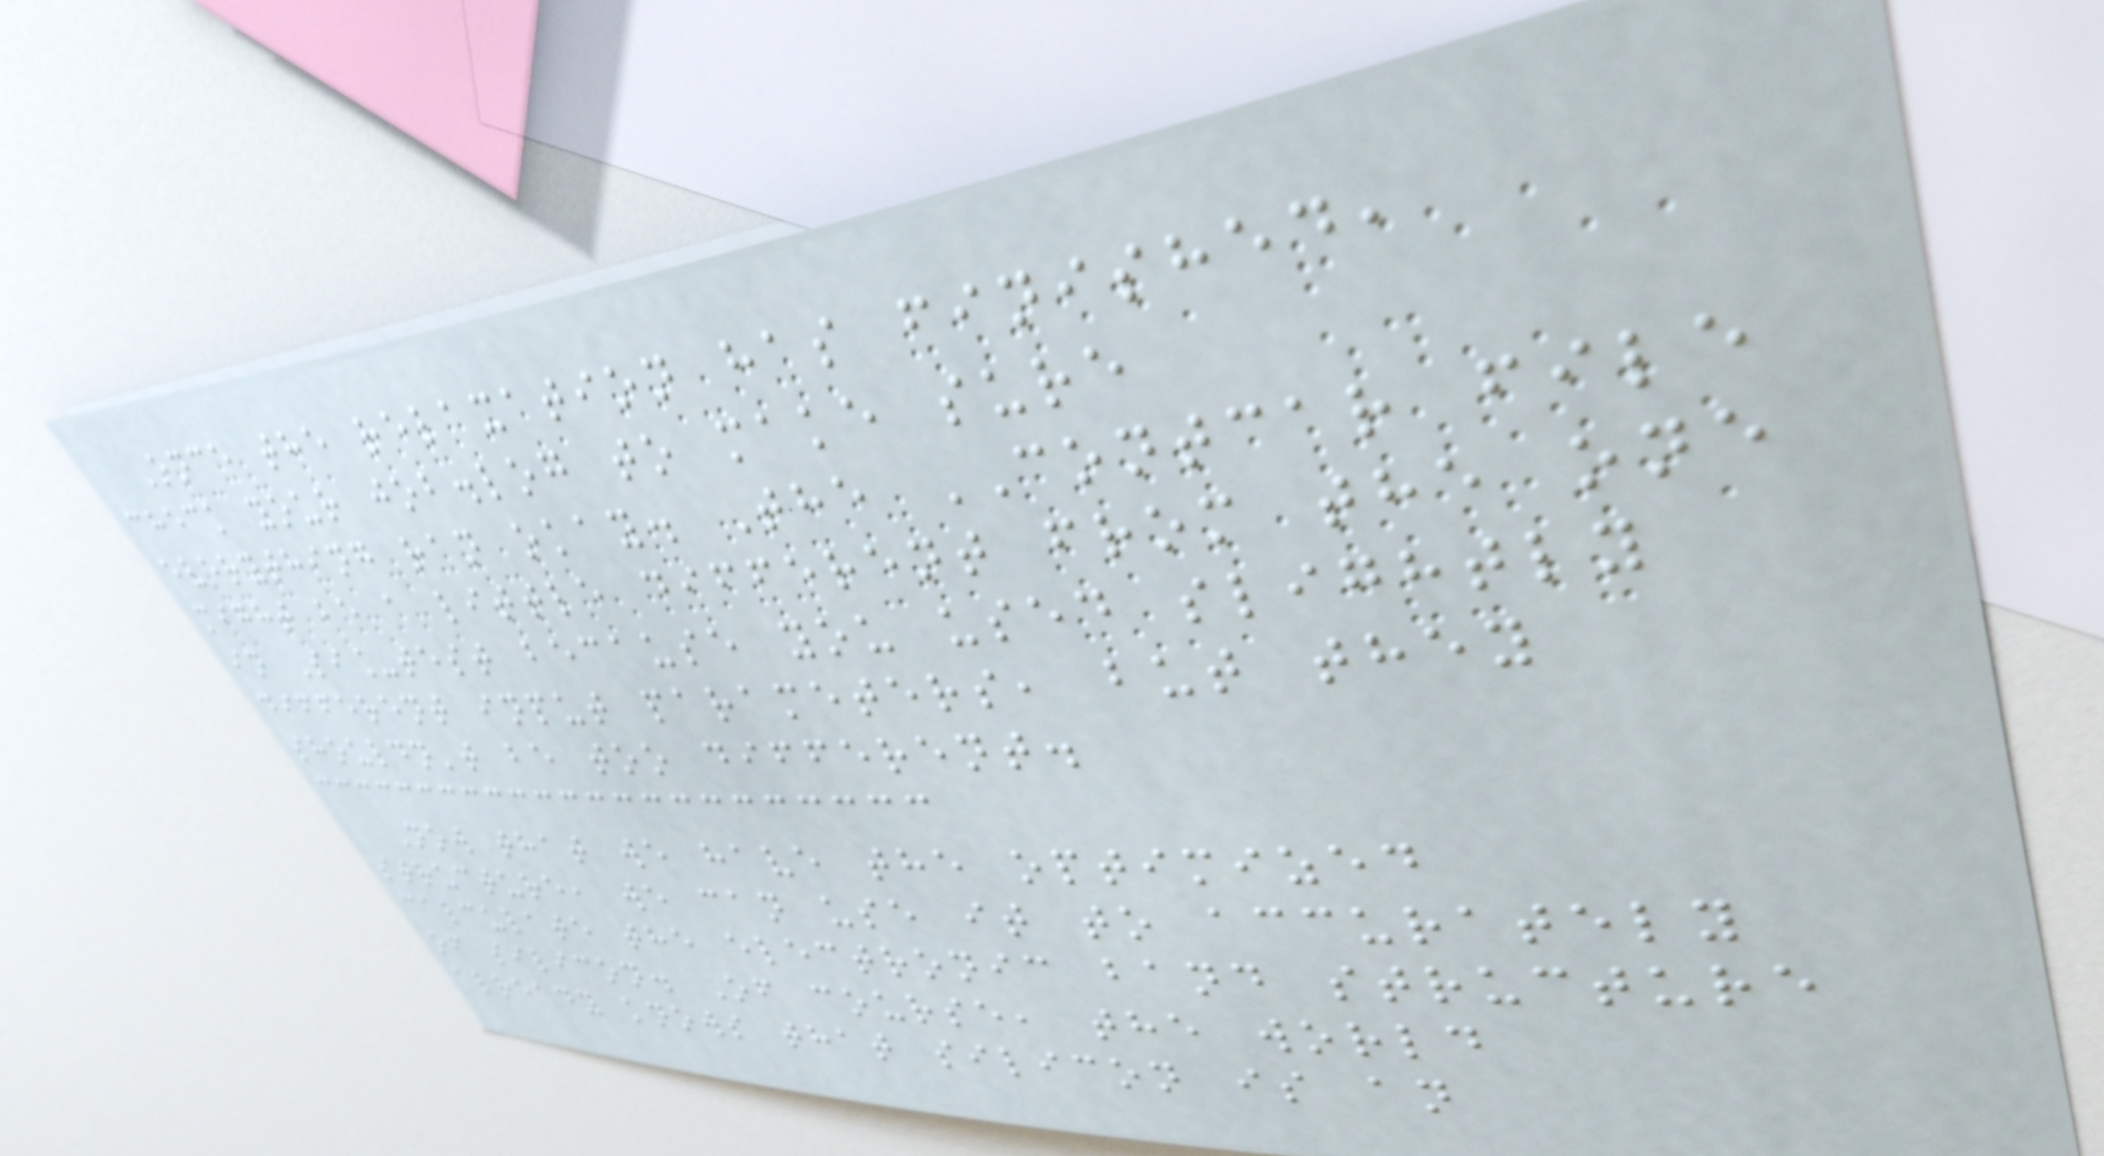Once the relaxation has finished,
check your job.log to make sure
everything ran okay. The CONTCAR file
might be a little different from the one
in Si_test because you used slightly
different input parameters, but they
shouldn't be too different.
Now that we have the optimized
structure, we can use it to accurately
calculate the electronic band structure
of silicon. Of course, the world
already knows that silicon is an
